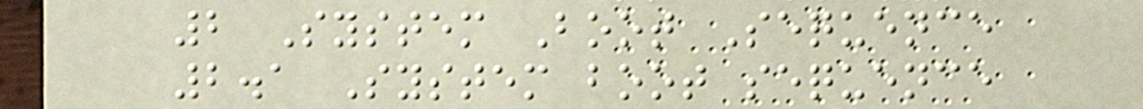2 System Boot Sequence
2.1 System boot sequence
